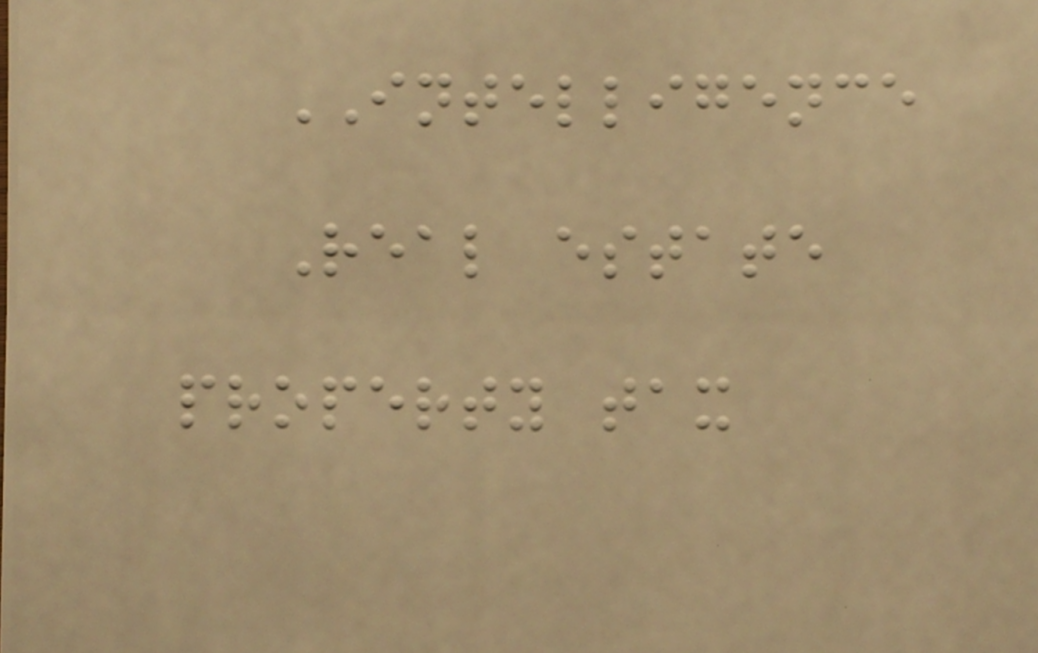INTELLIGENCE
Real estate
property tax
